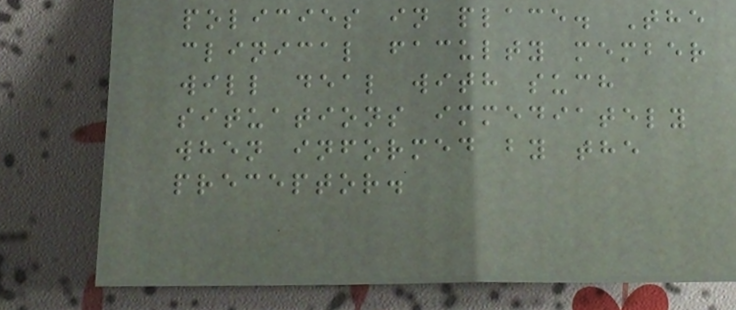policies in place. The
clinical faculty member
will deal with such
situations immediately
when informed by the
preceptor.
